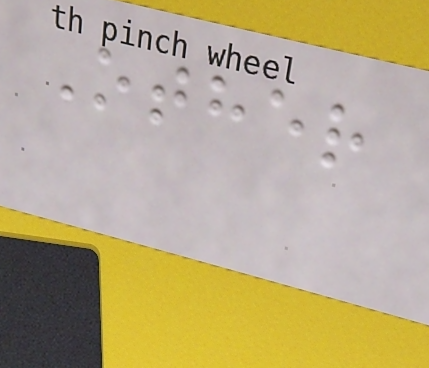Other
